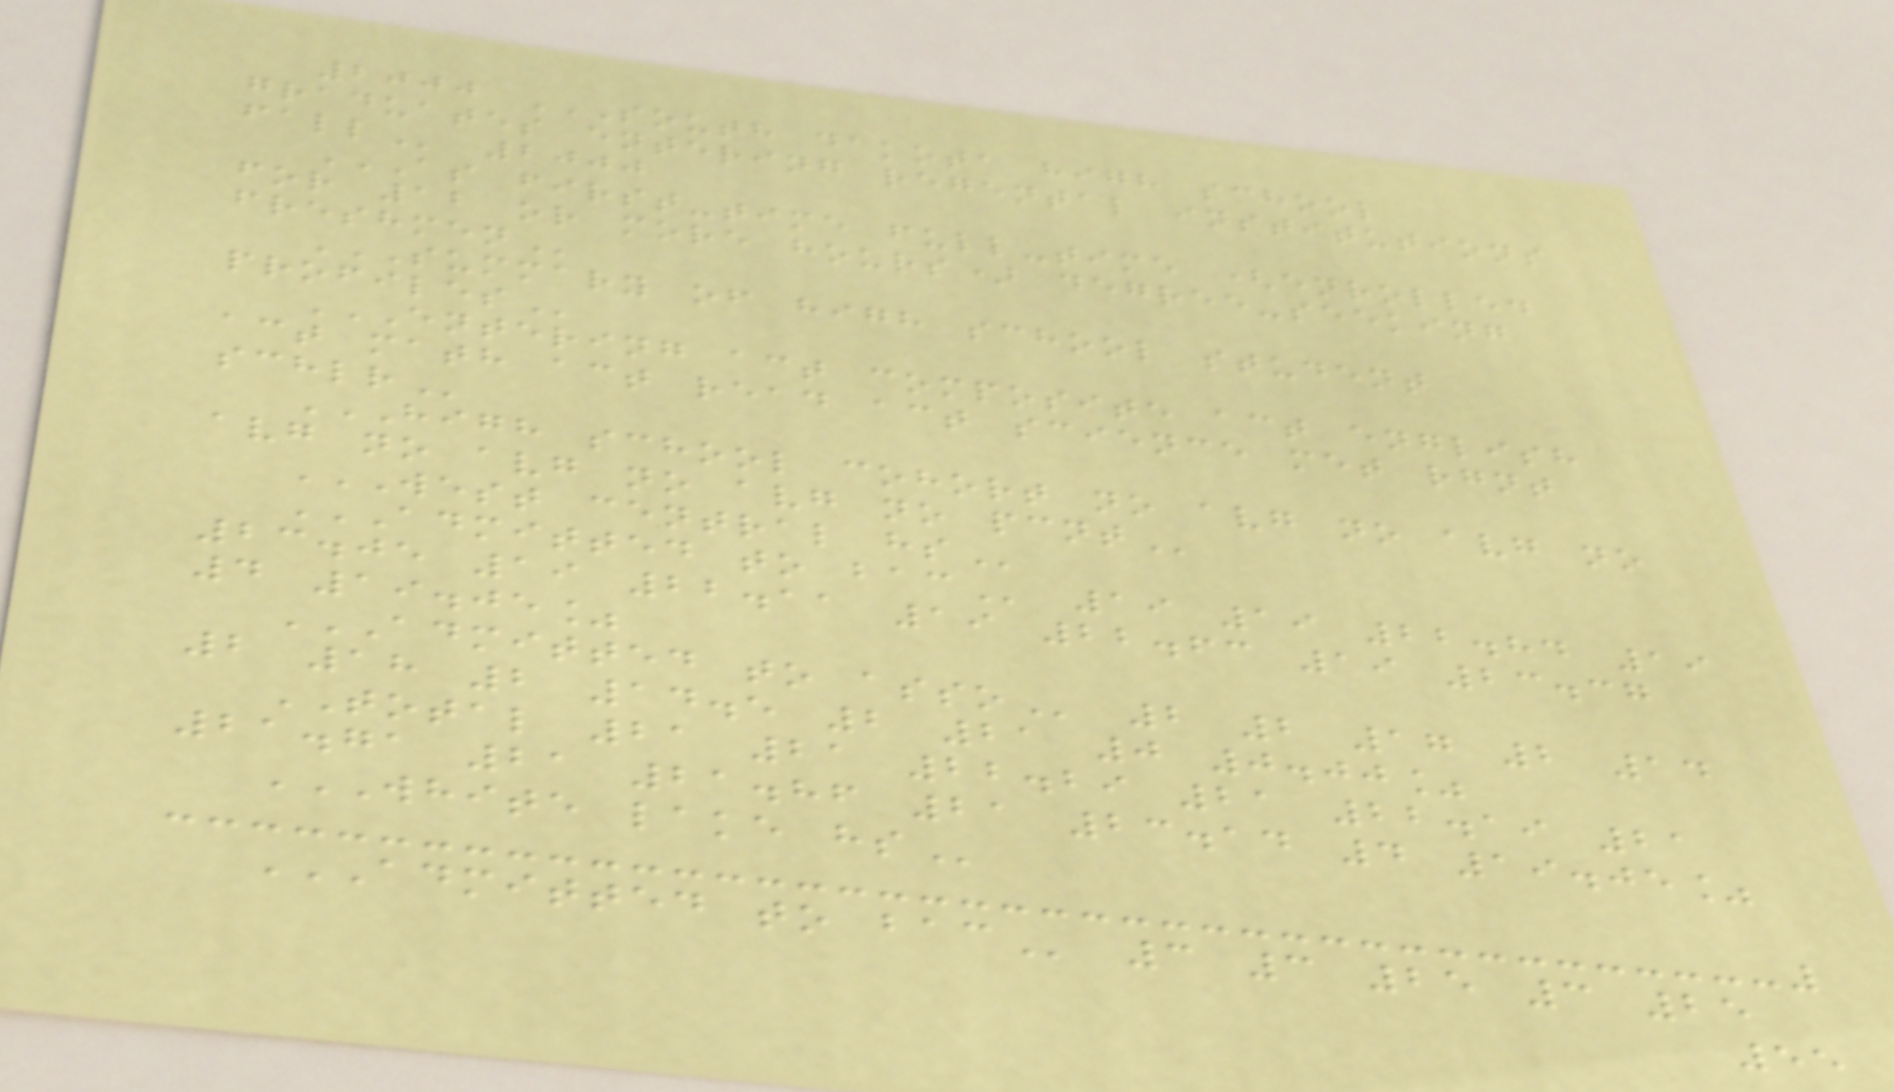2000 SOUTH DAKOTA HIGH SCHOOL
GRADUATES ENTERING REGENTAL INSTITUTIONS
FALL 2000
AS FIRST-TIME FULL-TIME (ENROLLED
FOR 12 OR MORE HOURS) DEGREE-SEEKING
FRESHMEN
SUMMARY OF HIGH SCHOOL STUDENT
PROFILES
ENTERING ACT COMPOSITE ACT ENGLISH
ACT MATH ACT READ ACT SCIENCE MET RGNT
SCHLR
HIGH SCHOOL COHORT NO AVG NO AVG NO
AVG NO AVG NO AVG NO PCNT
WEST CENTRAL HS
ADMITTED TO BAC 19 19 22.84 19
23.05 19 22.11 19 22.63 19 23.37
4 19.05%
ADMITTED TO ASSO 2 2 17 2 14
2 18 2 14.5 2 21 0 0.00%
TOTAL 21 21 22.29 21 22.19 21
21.71 21 21.86 21 23.14 4 19.05%
WHITE LAKE HS
ADMITTED TO BAC 3 3 25 3 25
55
